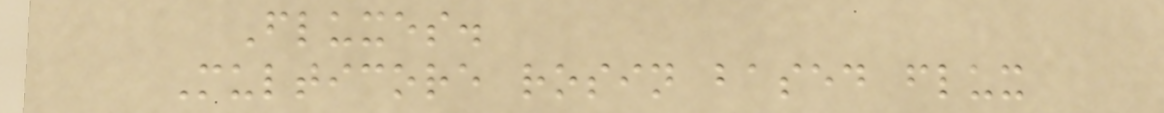Fluxes.
Multicore rosin based flux
